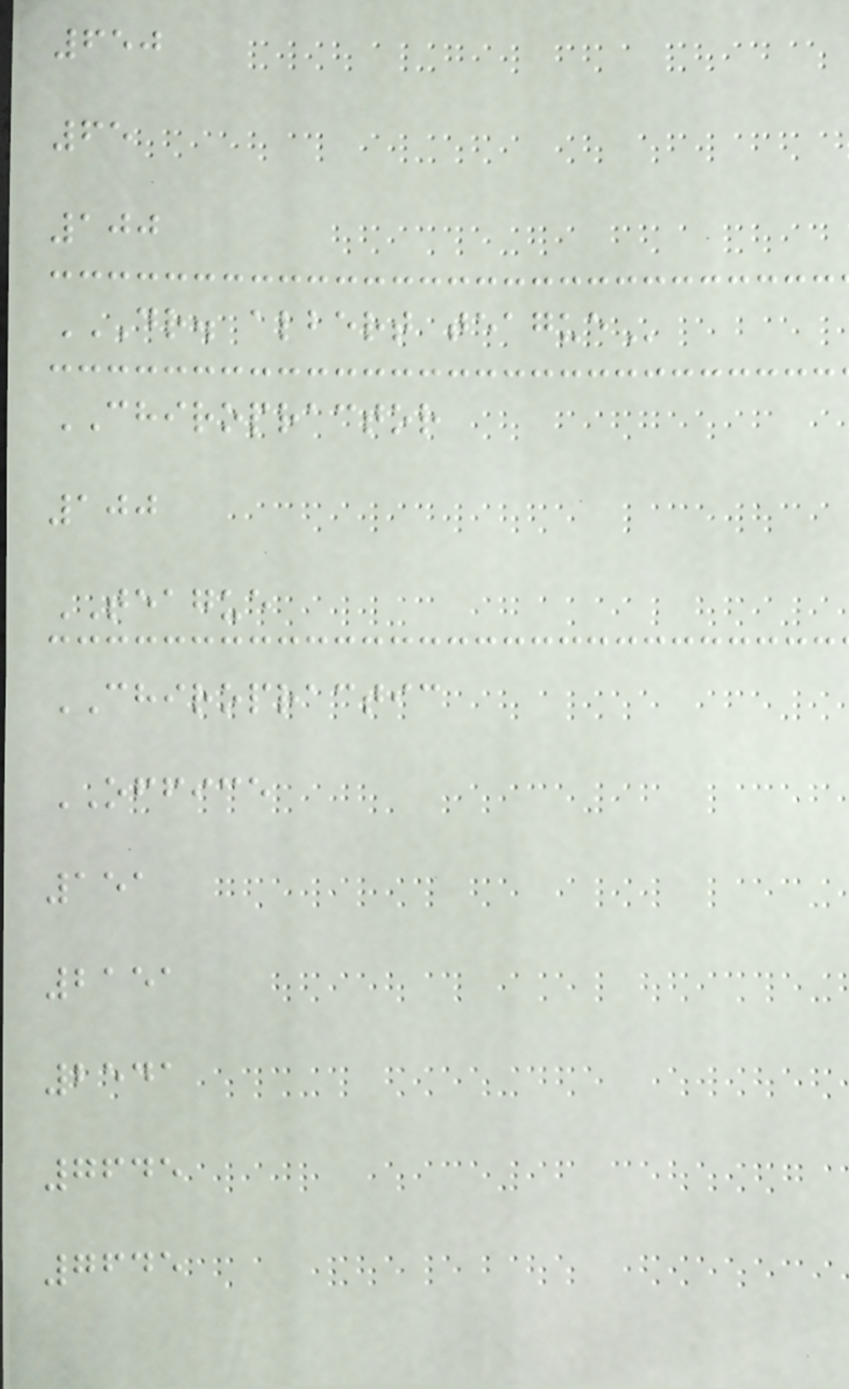650
65
100
DR. ALBERT TEAGUE
CHIROPRACTOR
100
TEAGUE
CHIROPRACTIC
OFFICE
151
2151
2541
7645
7645
